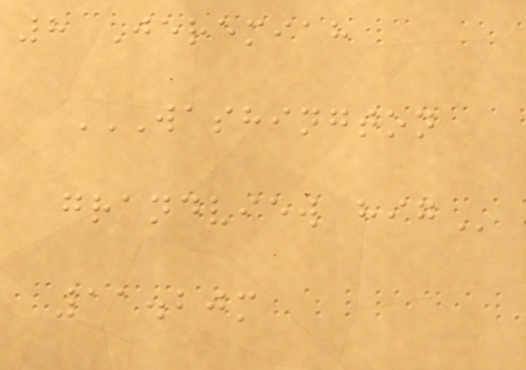8 Jeremiah
WASHINGTON
GRANDVIEW HIG
11.20m
